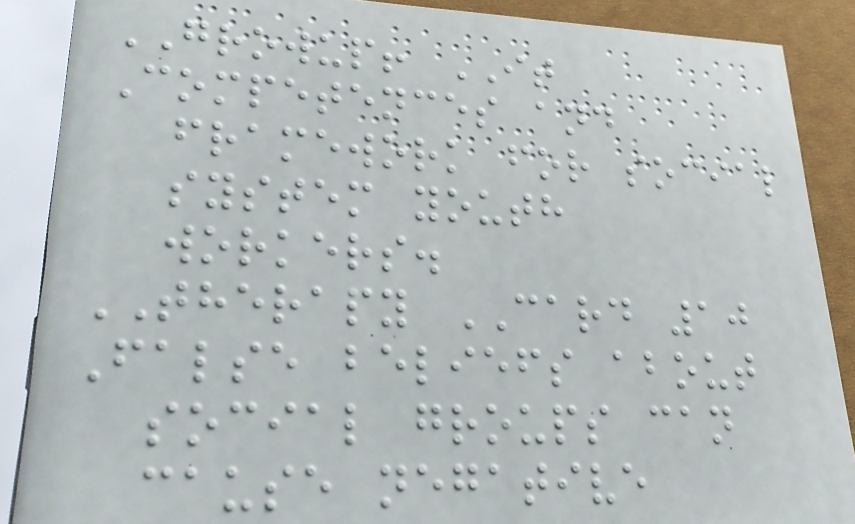GROWUP! IT
Competences and
framework for social
system youth
workers.
THERAPY CARD 10
False beliefs about
social groups can
cause negative
